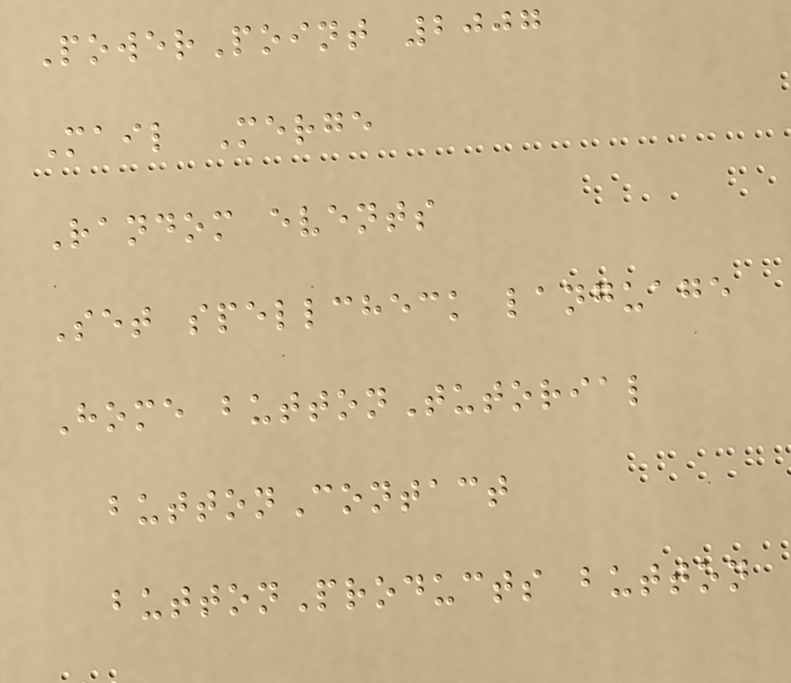PowerPoint 2007
Mail Merge
Random events
Set spellcheck language
Home buttonTutorial
buttonContact
buttonProducts button
